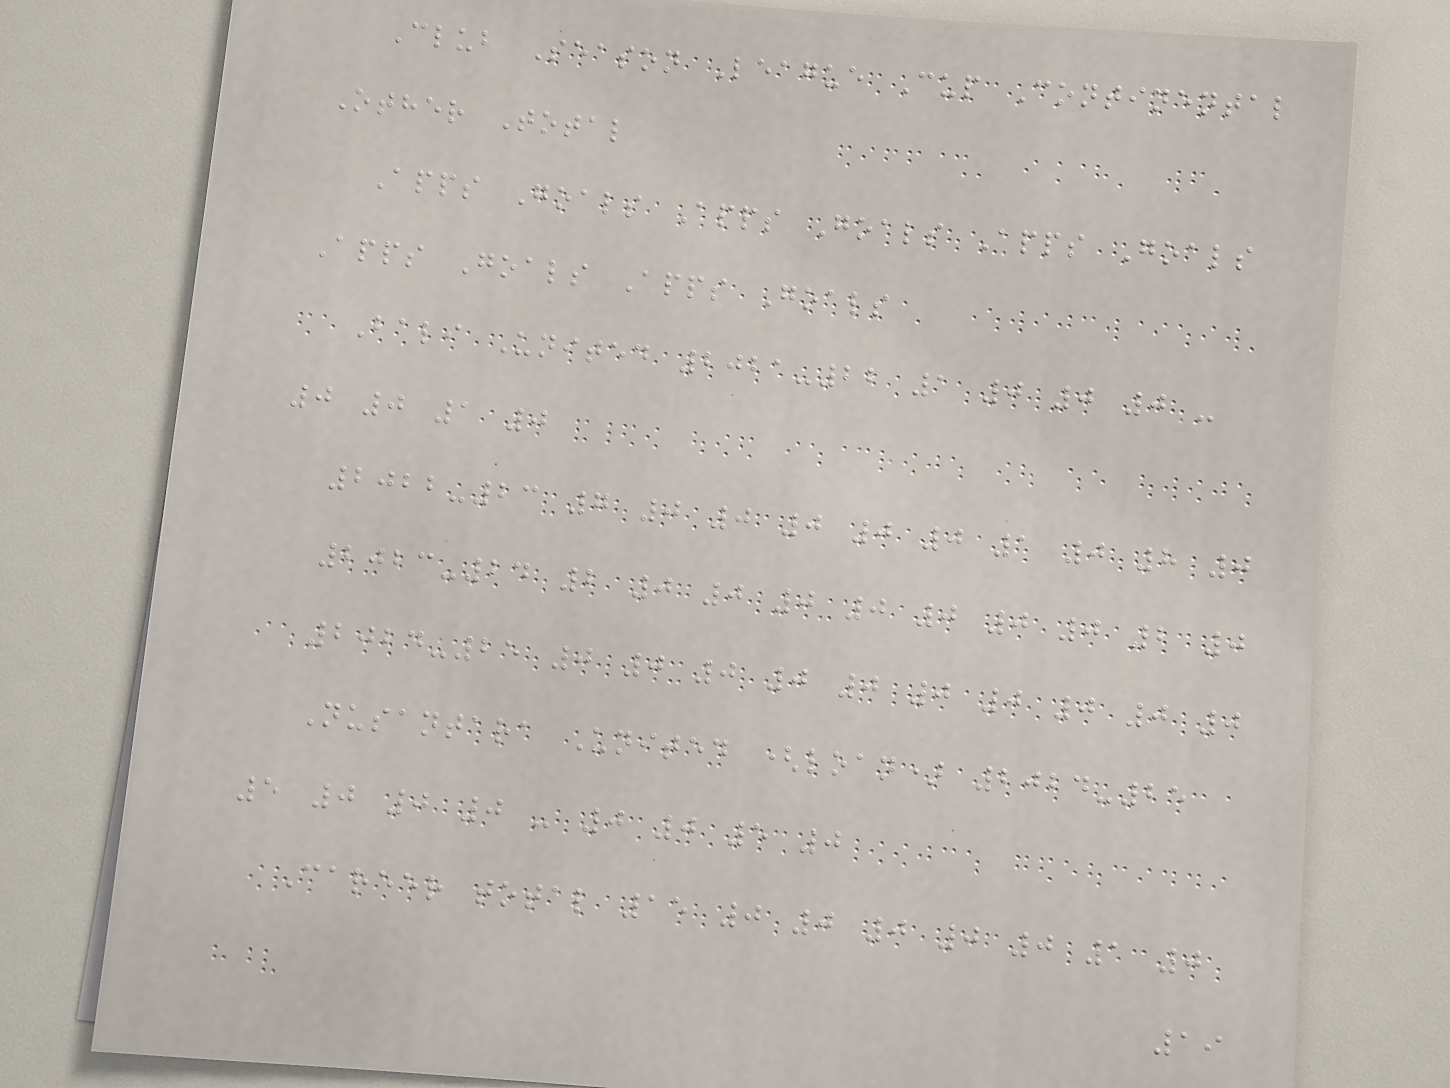Club Season League Cup Continental
Other Total
Apps Goals Apps Goals Apps Goals
Apps Goals Apps Goals
Bali United 2021-22 1 0 0 0 -
0 0 1 0
2022-23 7 0 0 0 0 0 1 0 8 0
2023-24 2 0 0 0 0 0 0 0 2 0
2024-25 0 0 0 0 0 0 0 0 0 0
Nusantara United (loan) 2024-25
5 0 0 0 - 0 0 5 0
Career total 15 0 0 0 0 0 1 0
19
